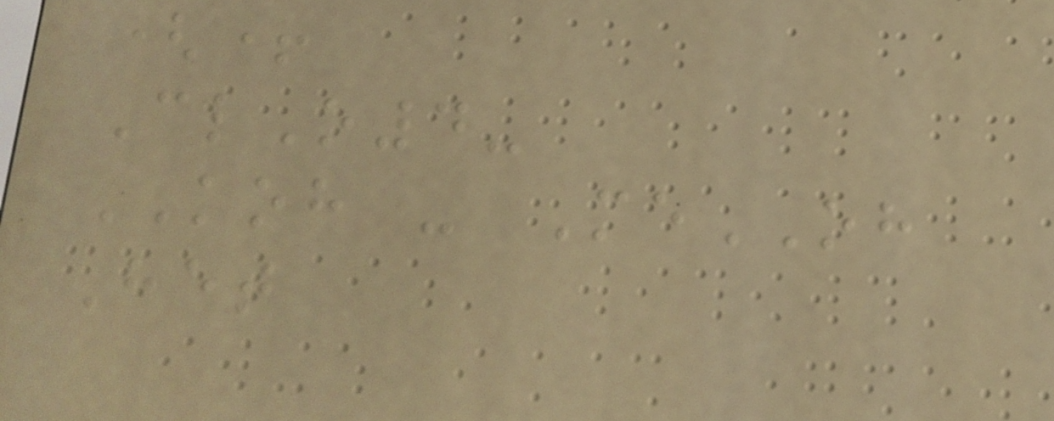(+
ClO4-
KOH - MeOH
Het
